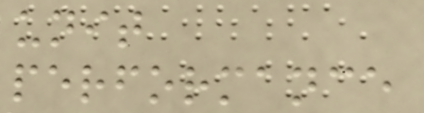unit
performance
